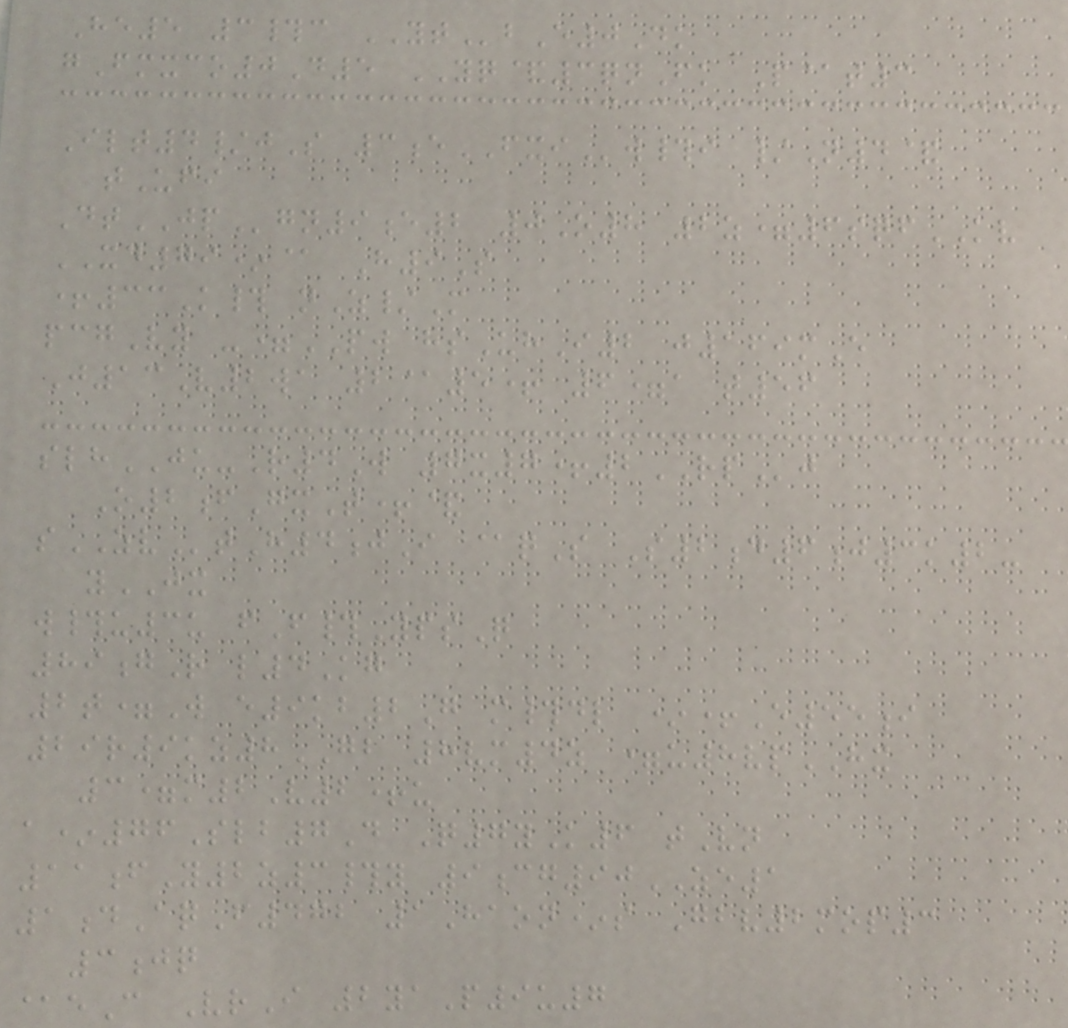He5 3#c YTbE0Dk
gFmxco0D5 YQ&3qnFk P@t3
Ilt4/jS 3eFXIw#i /N4&
tUfi
DtJPgn9e2 0O8 2z=6sqfKV
XD79*@ H9S
+33K# nZ/M
pcgVy -=PW hsUhI2 j169mE
J13V2wa 2@5+ 6=a t56
slhJU-R4W 7x7+2RPj
O2fGxT+&
sZVtH4jI @qS S2d6j3k2-
yJX
w#u3u fF#YpsQ
89gR l4Kg
2t=W e9kb2G m#dl *+E55i
29r9kz8GB 8vm4z =u8vpHX
3=m2V2+u
a*76Slb7D Q7yK6 tVn
11fY2z3#y 9cg90ZE1
1dAqF472 1Haon*s Gbv2mop3
3jq
@eC VrI 2yaP9u7
